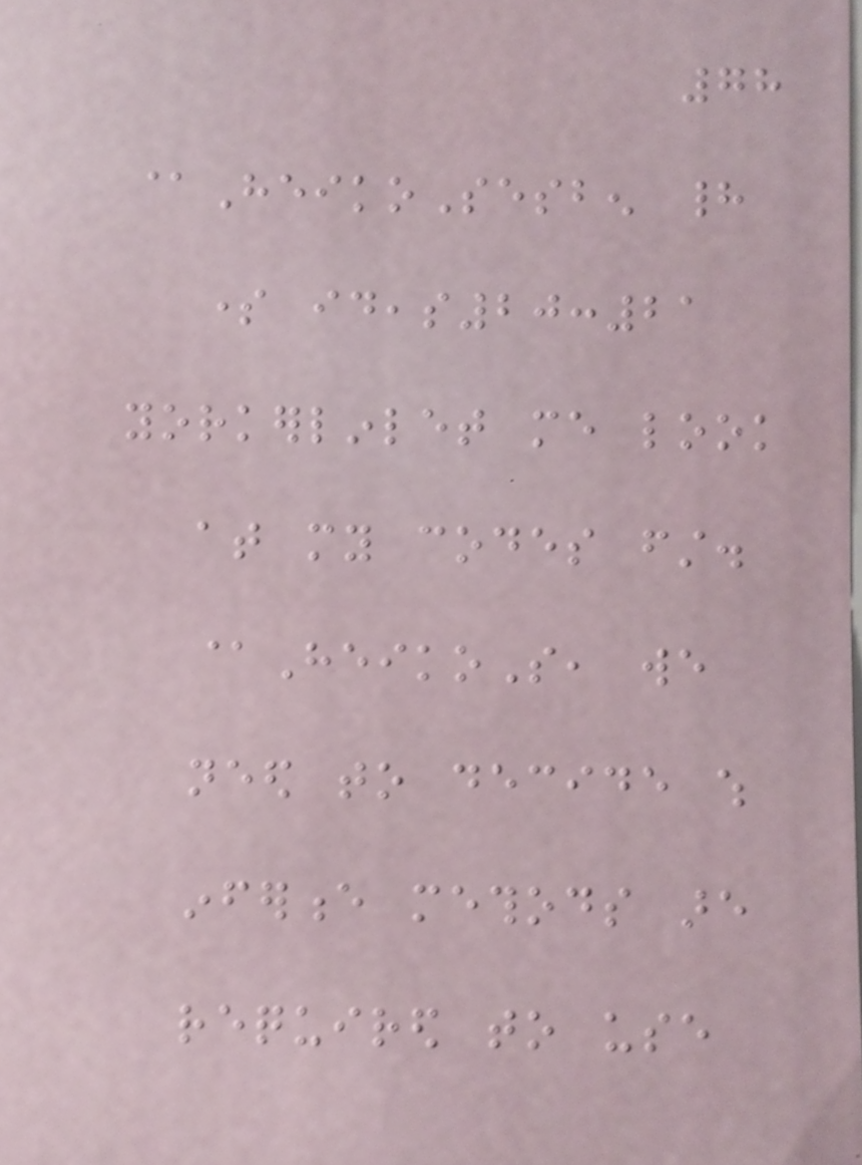78
@HeikoSesben had
some ideas20:21
yorkerlinlet me look
at my codes first.
@HeikoS, we
need to decide which
inference methods are
required to use
